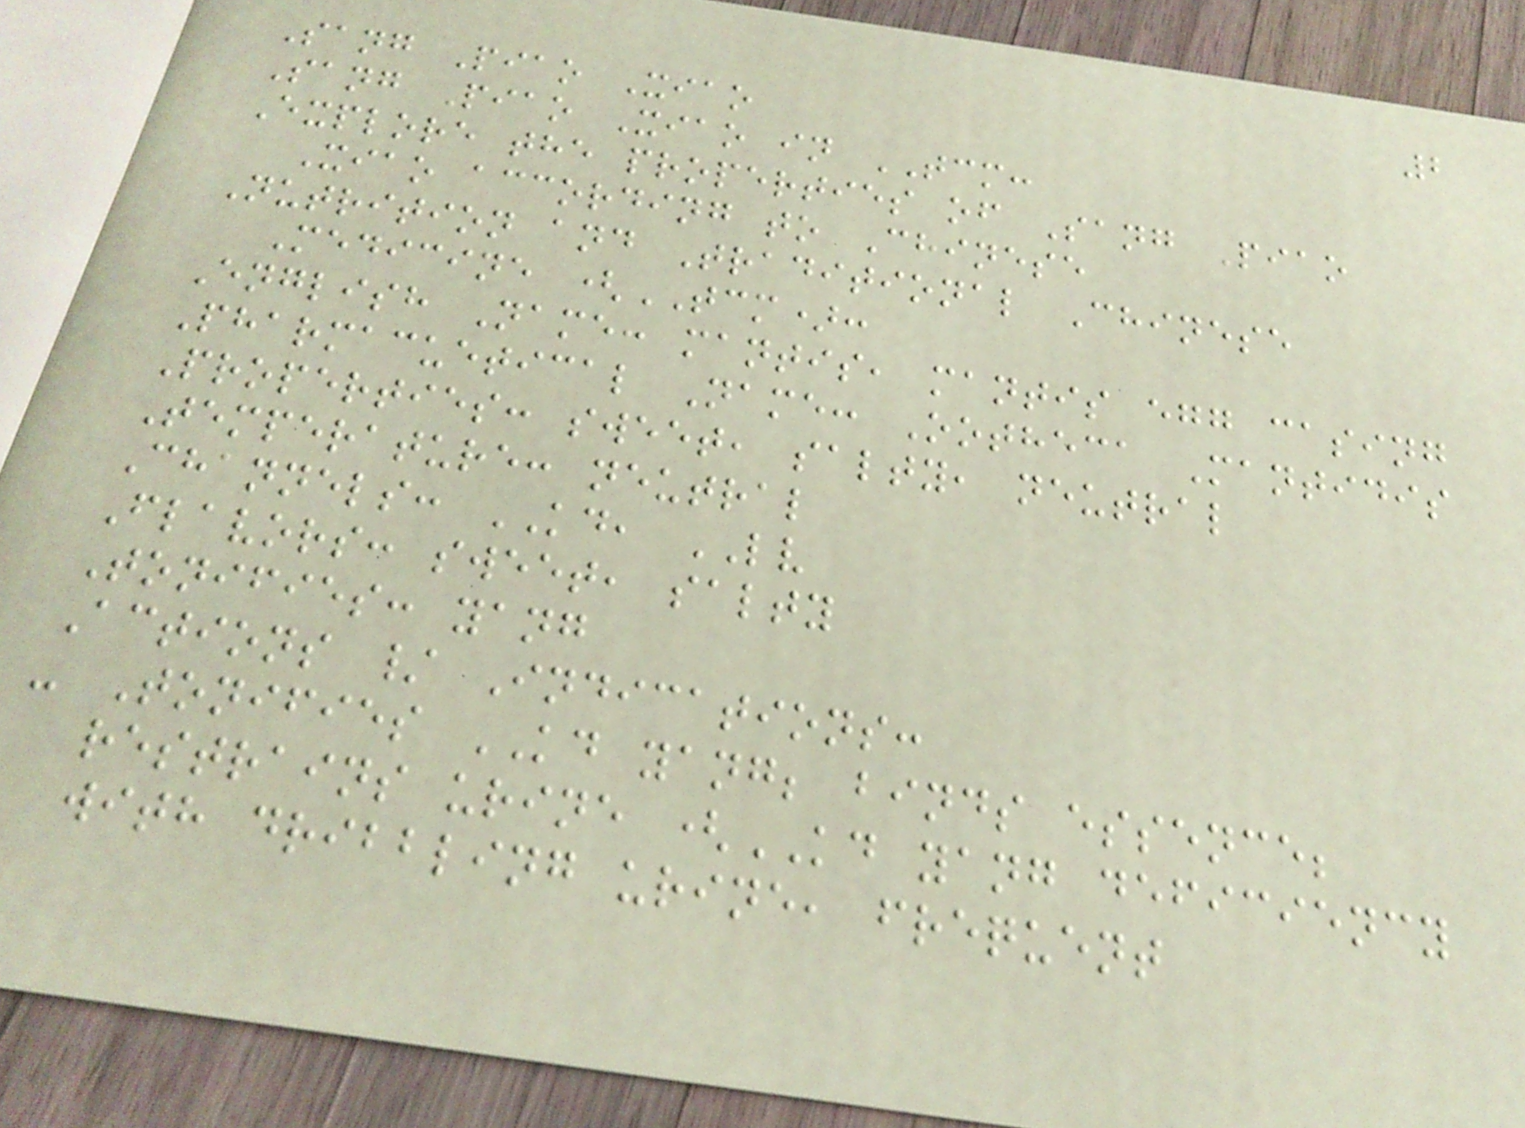2
Sang Piao Xiao
Sang Piao Xiao in TCM:
Explore the properties of Sang Piao
Xiao according to Chinese
Nutrition and Traditional Chinese
Medicine (TCM):
English Name: mantis, mantis egg casing
Pharmacuetical Name: Ootheca Mantidis
Properties: sweet, salty, neutral
Temperature: neutral
Channels: KD, LV
Flavors: sweet, salty
Tonifies: yang
Actions / Indications:
- Tonifies KD yang; binds essence;
restrains urine (KD yang deficiency
with dribbling urine, frequent
